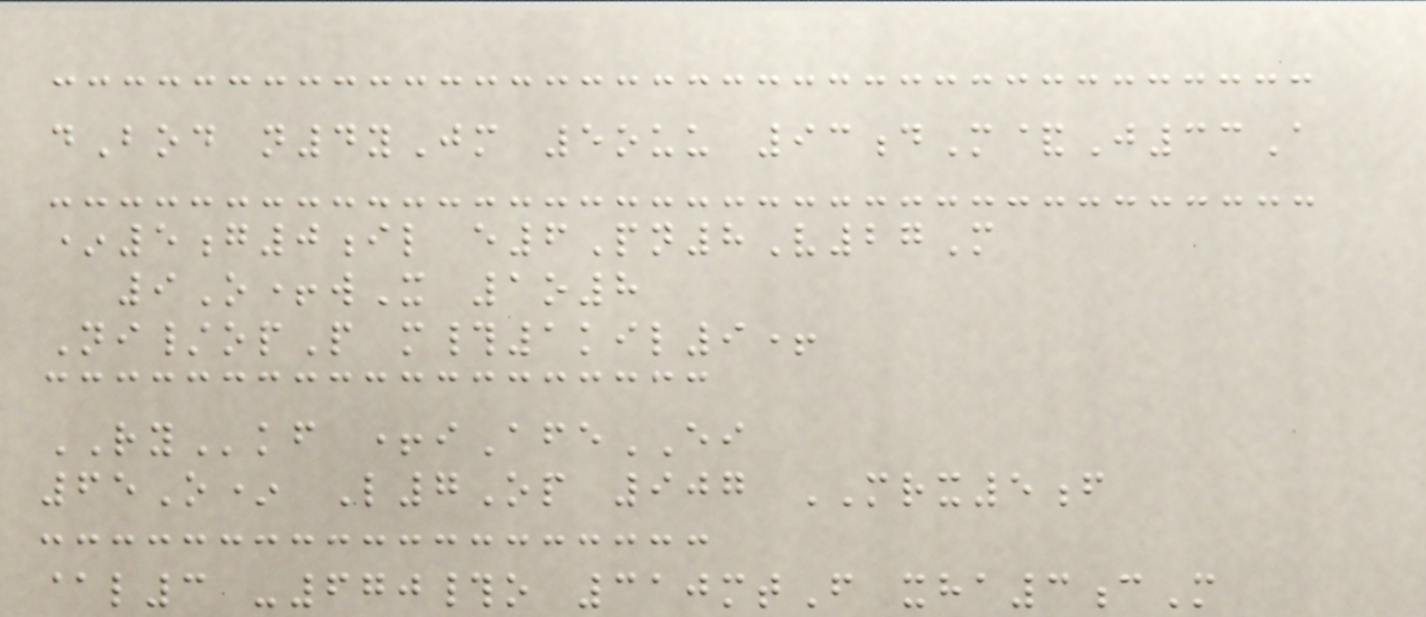dBod n4yJm 5ouu 93dM&J33A
*5g0il e6Pn8V27M
9O+wX 1o8
Ni/opP m#1kil9+
RYkf +iAfeEI
65O* L7Op 907 MRX5f
@l3 -670#o 310mtF xha3cM
